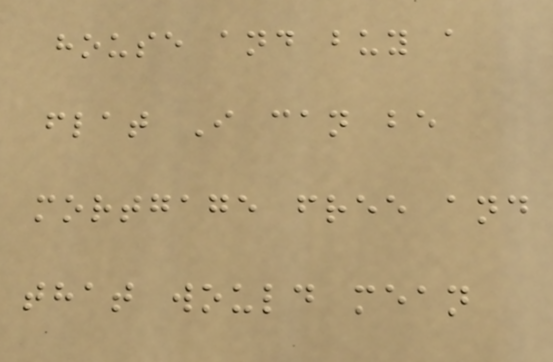house and buy a
flat I can be
mortgage free and
that would mean
